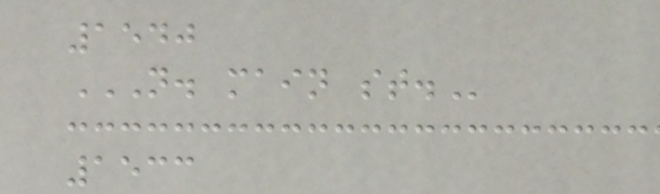1540
N. MAIN ST.
1533
